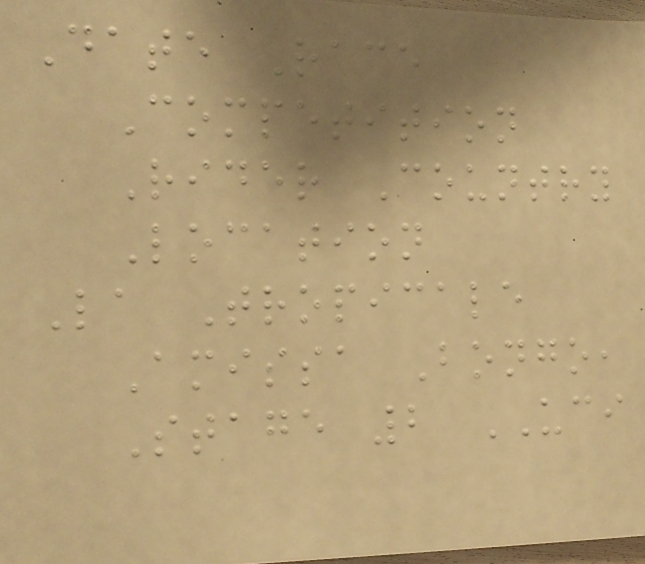Date Race
Competition
Rider Country
Location
La Tropicale
Amissa Bongo,
Stage 2 UCI
